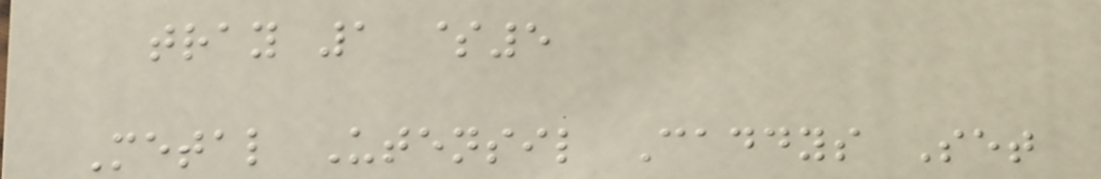tray 1 $5
Metal Utensil Caddys Set
